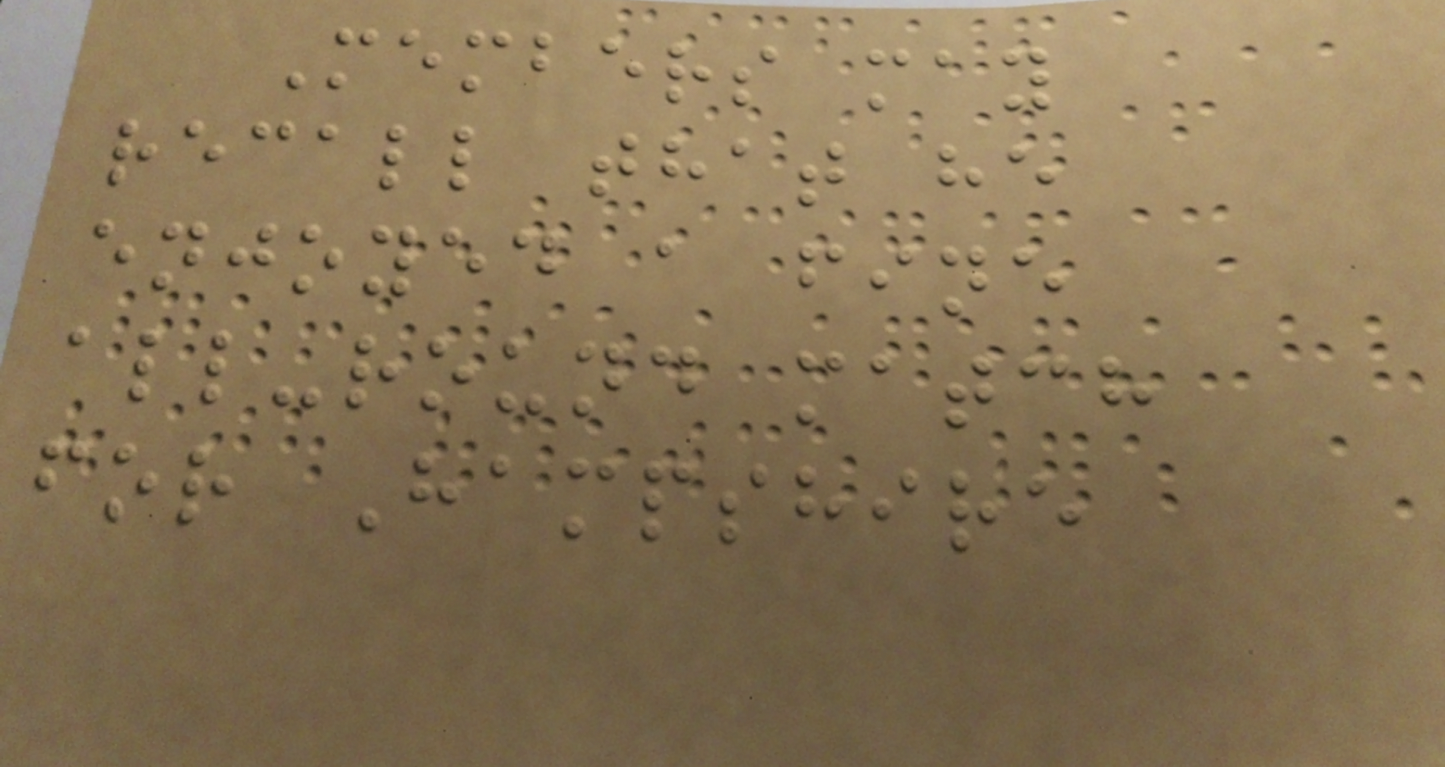Members may
recall that he
enjoyed a fine
all-round match
for Hampshire
